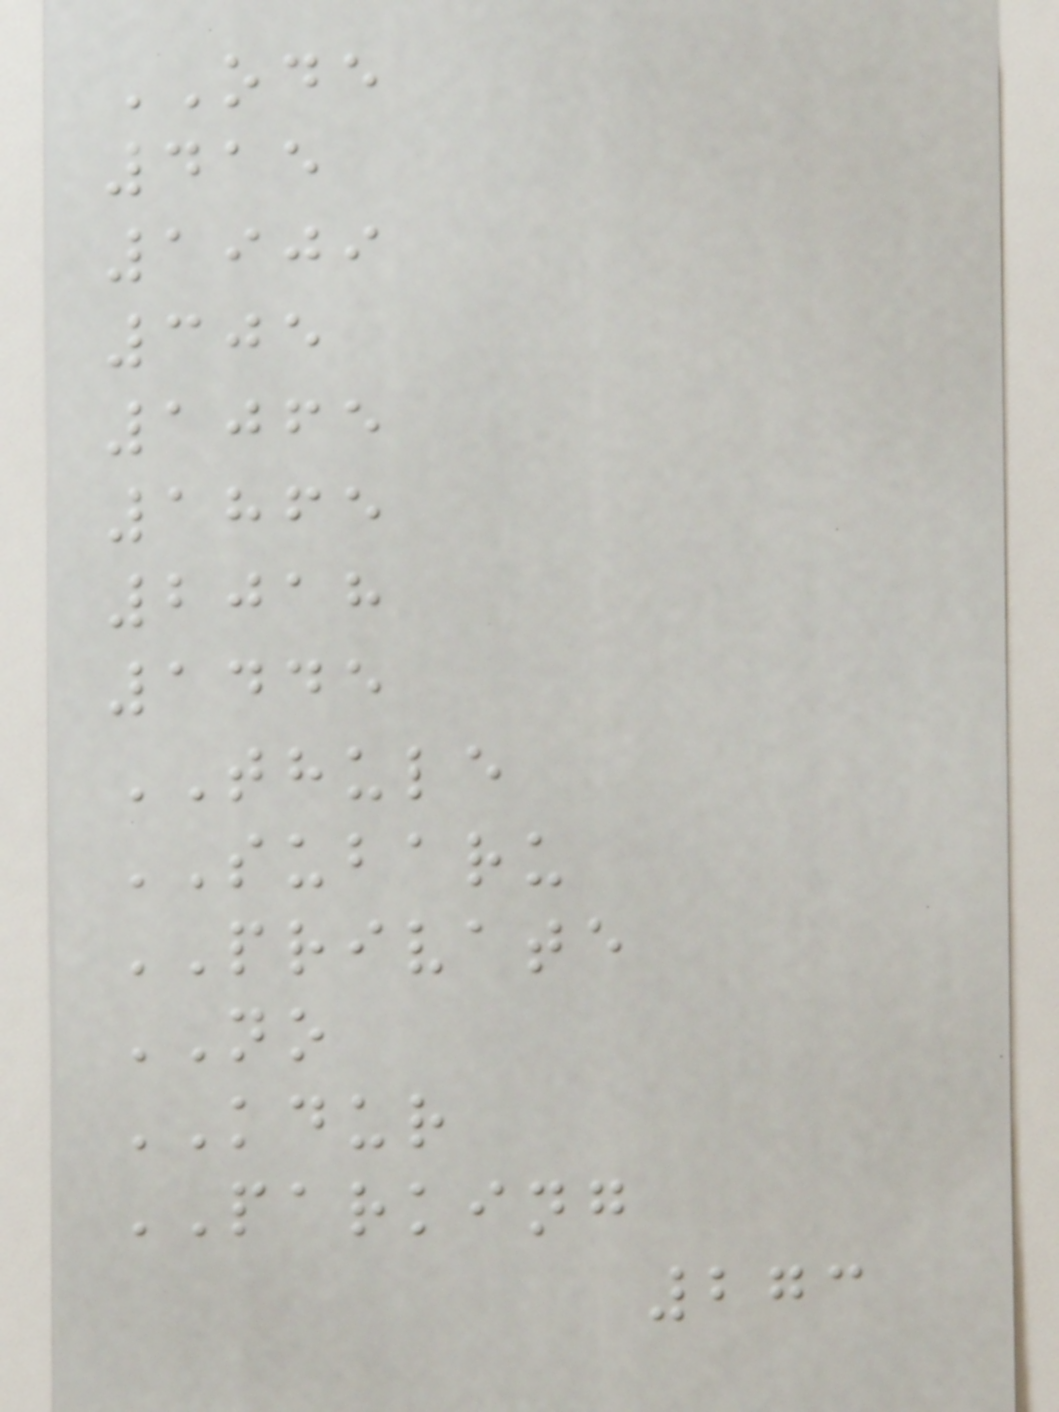ODE
415
1909
305
1065
1865
2018
1445
THULE
SUBARU
PRIVATE
NO
KDUR
PARKING
273
